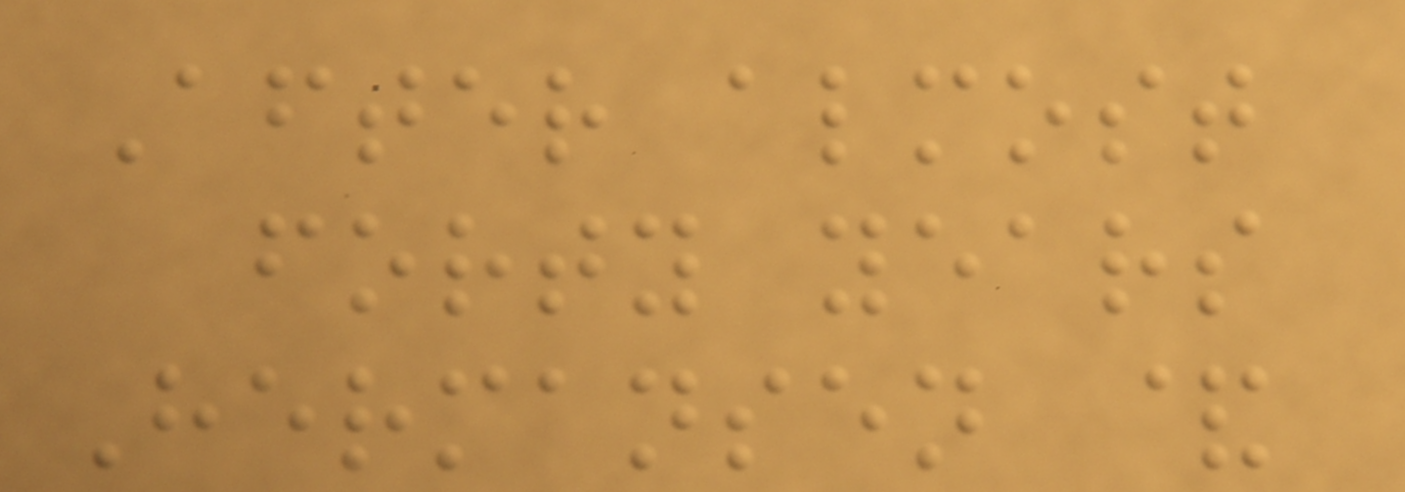After almost
forty years
Hermansen &
